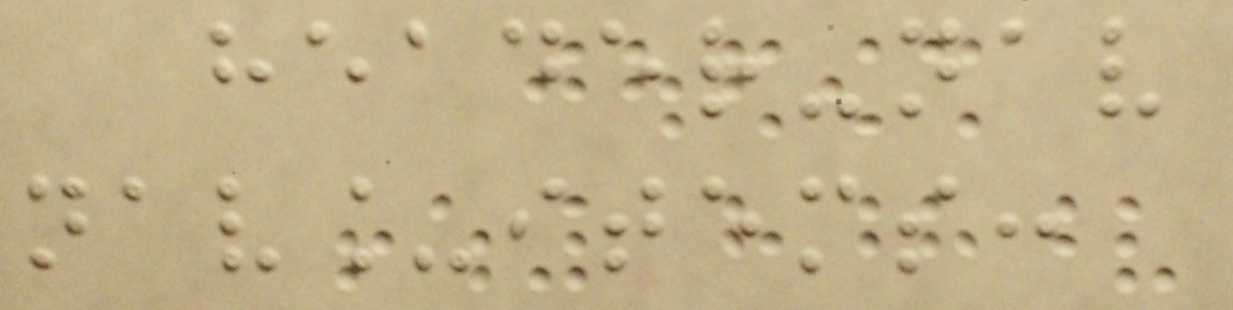header-nav
nav_items:
